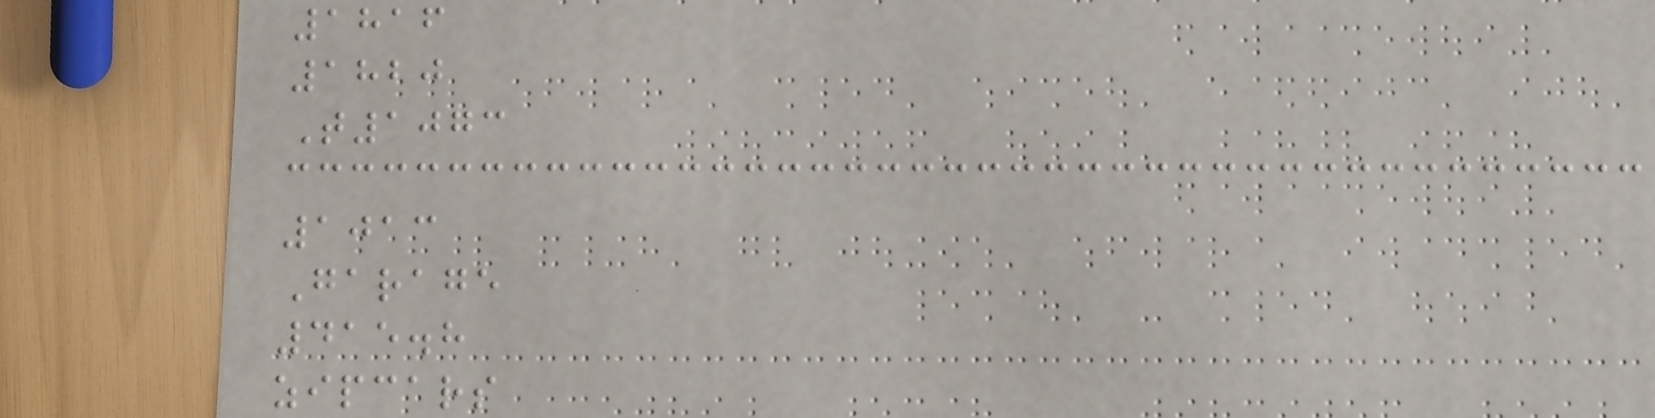1816
1820
T1073
1013
Garage
415.8
zipcars
